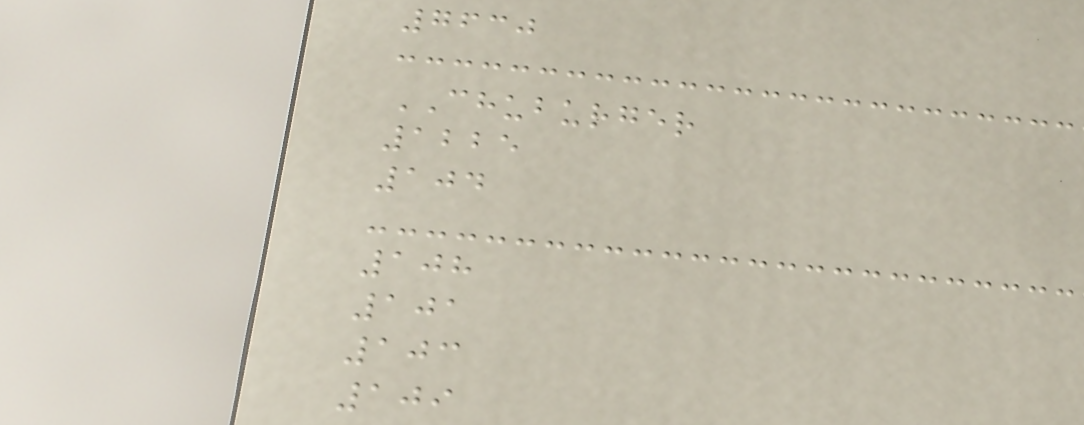7630
CHUBURGER
1225
104
108
101
103
109
